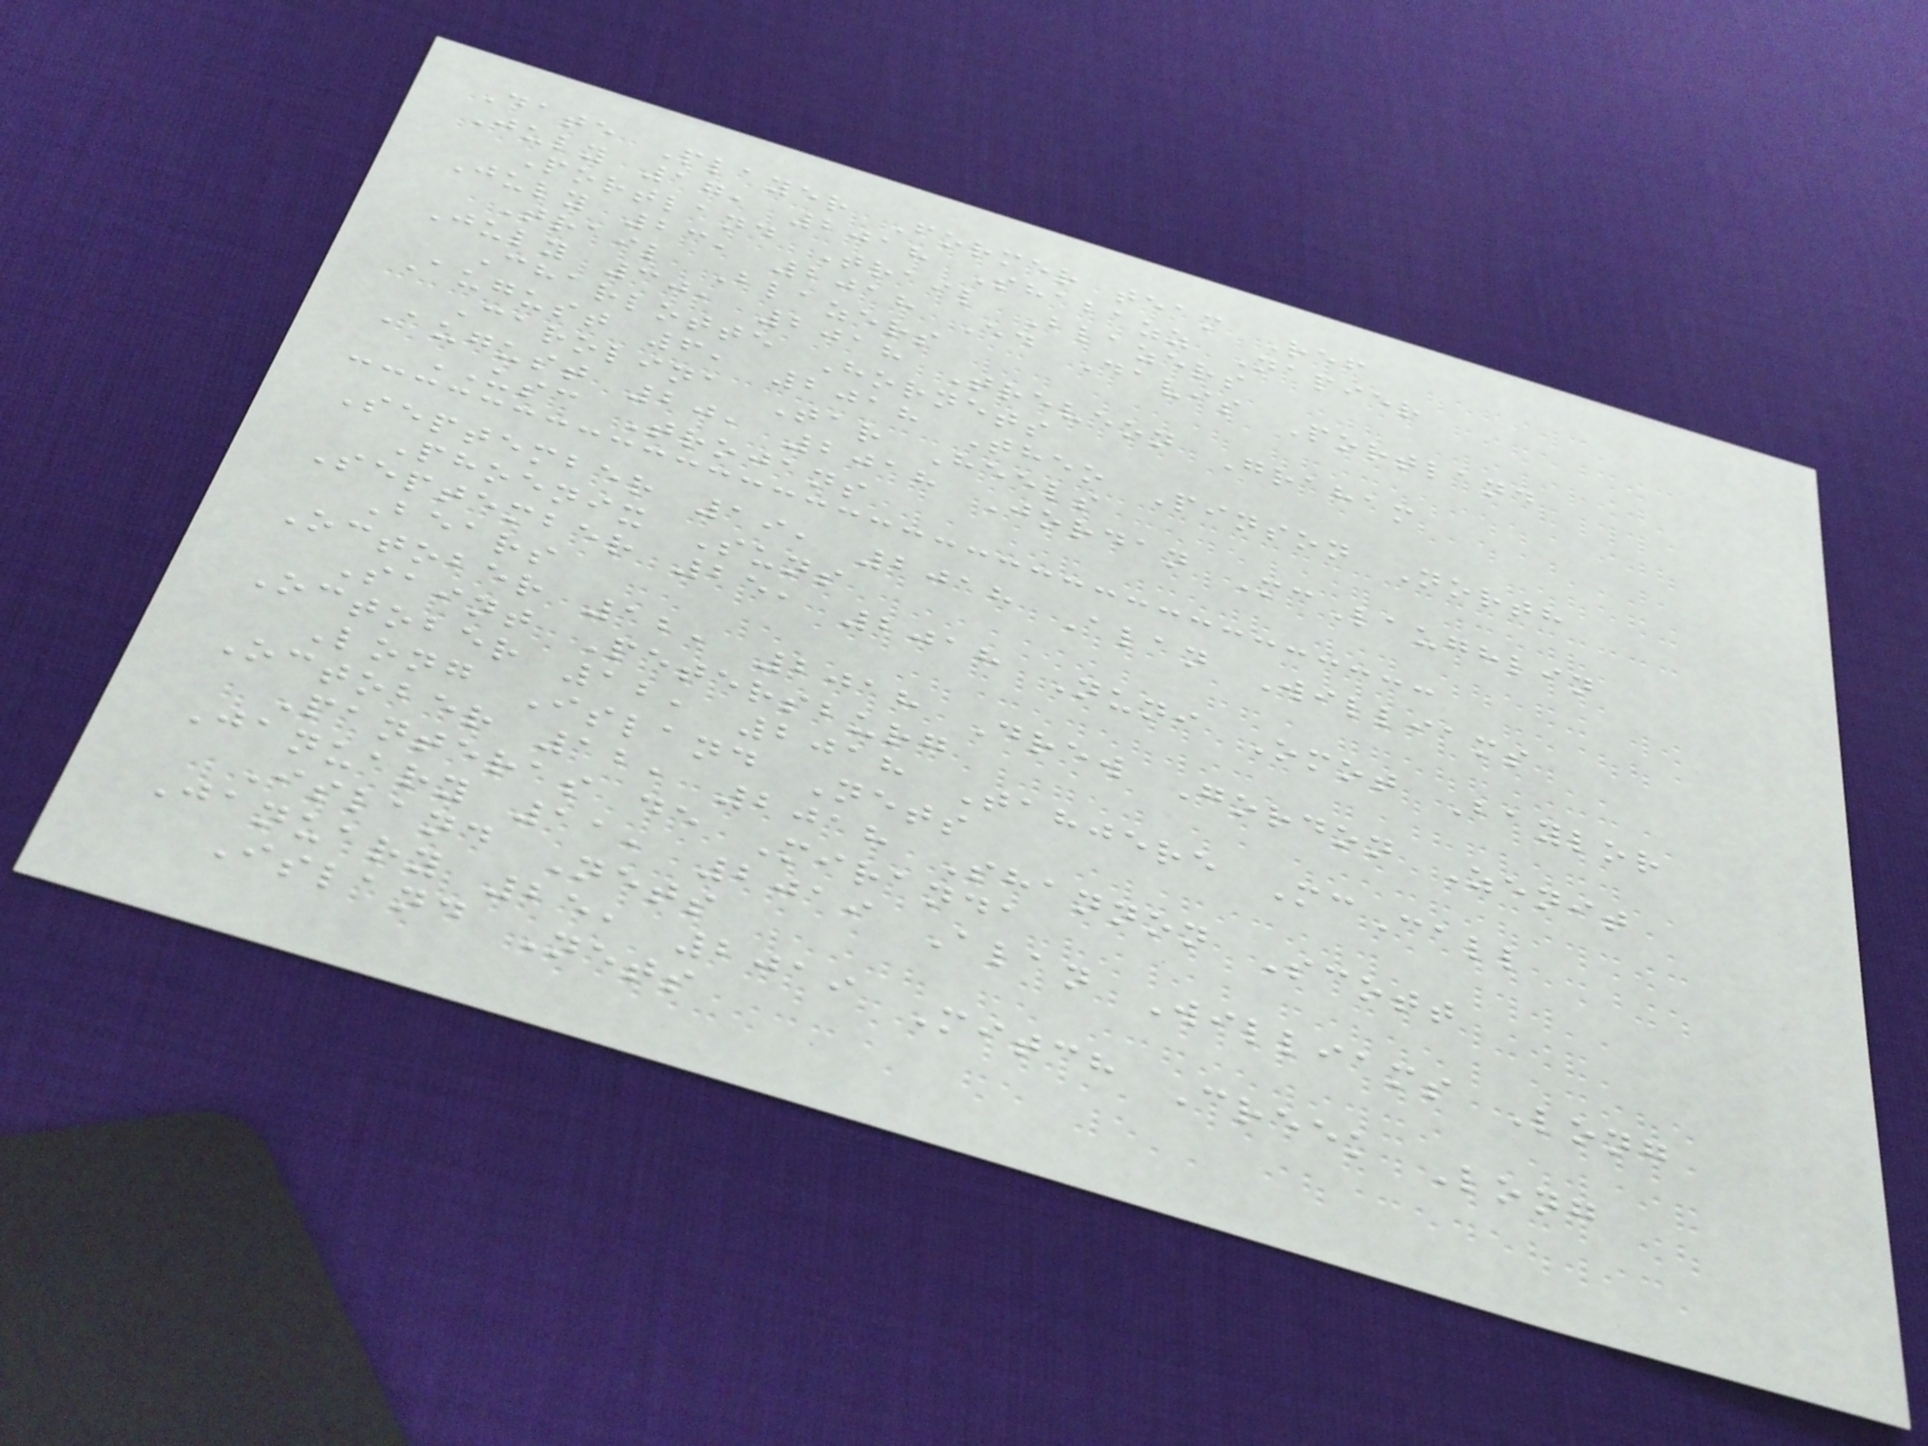Date Player Former team Ref
July 17, 2018 Shabazz Napier
Portland Trail Blazers
July 23, 2018 Ed Davis Portland
Trail Blazers
July 30, 2018 Treveon Graham
Charlotte Hornets
August 6, 2018 Theo Pinson North
Carolina Tar Heels
August 20, 2018 Jordan McLaughlin
USC Trojans
September 19, 2018 Alan Williams
Phoenix Suns
September 25, 2018 Nuni Omot Baylor
Bears
October 12, 2018 Drew Gordon Zenit
Saint Petersburg
October 12, 2018 Tahjere McCall
Long Island Nets
October 12, 2018 Shannon Scott
Panteras de Miranda
January 11, 2019 Alan Williams Long
Island Nets
January 25, 2019 Mitch Creek Long
Island Nets
